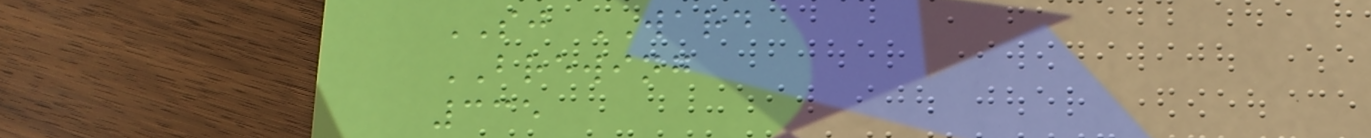SJ WARD
BREWING
335
